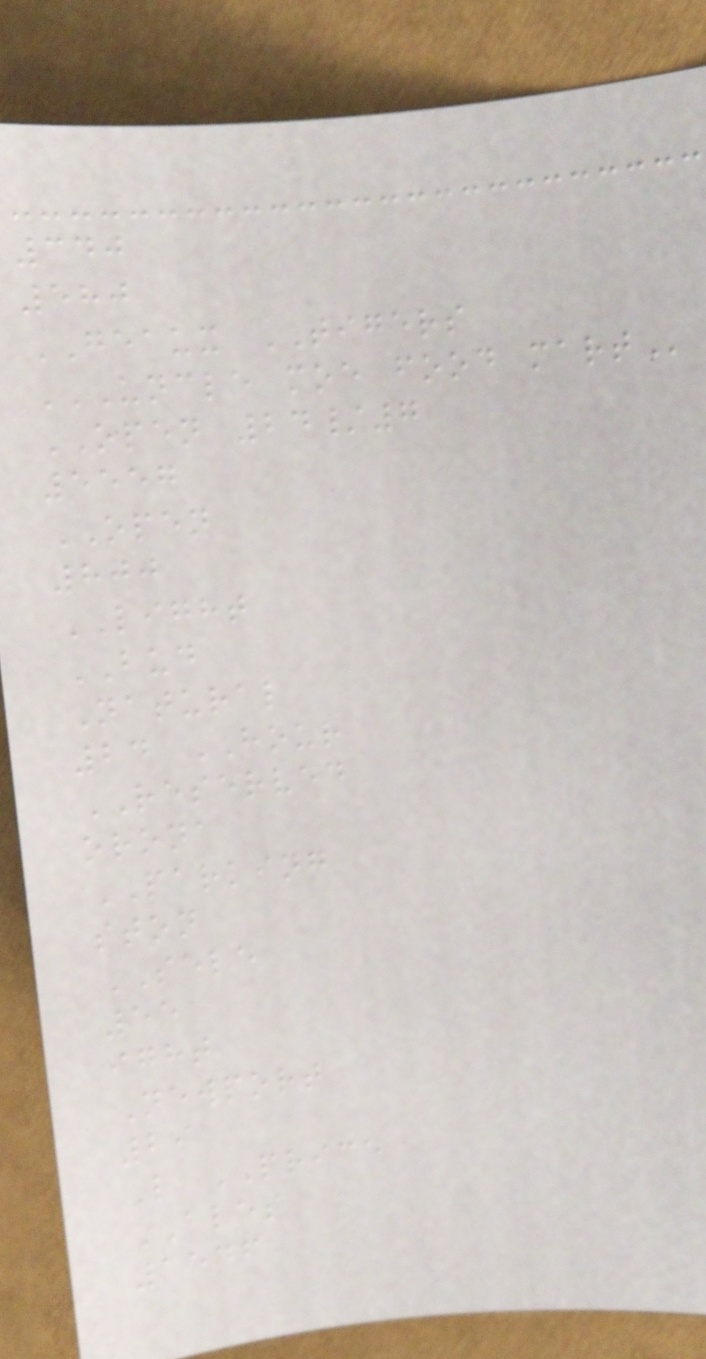340
580
GEAUX TIGERS
UNCLE MOE FOOD MART
OPEN 24/7
5557
OPEN
800
LIGHT
BUD
Natural
24 HOUR
RESERVED
orona
PARKING
ston
SELE
55
ight
Newport
29
L PRICE
ALES
1546
